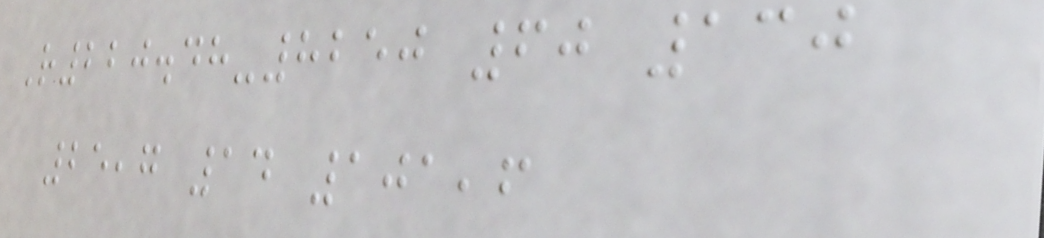R220.48-8250 60 130
25,7 14 101,6
